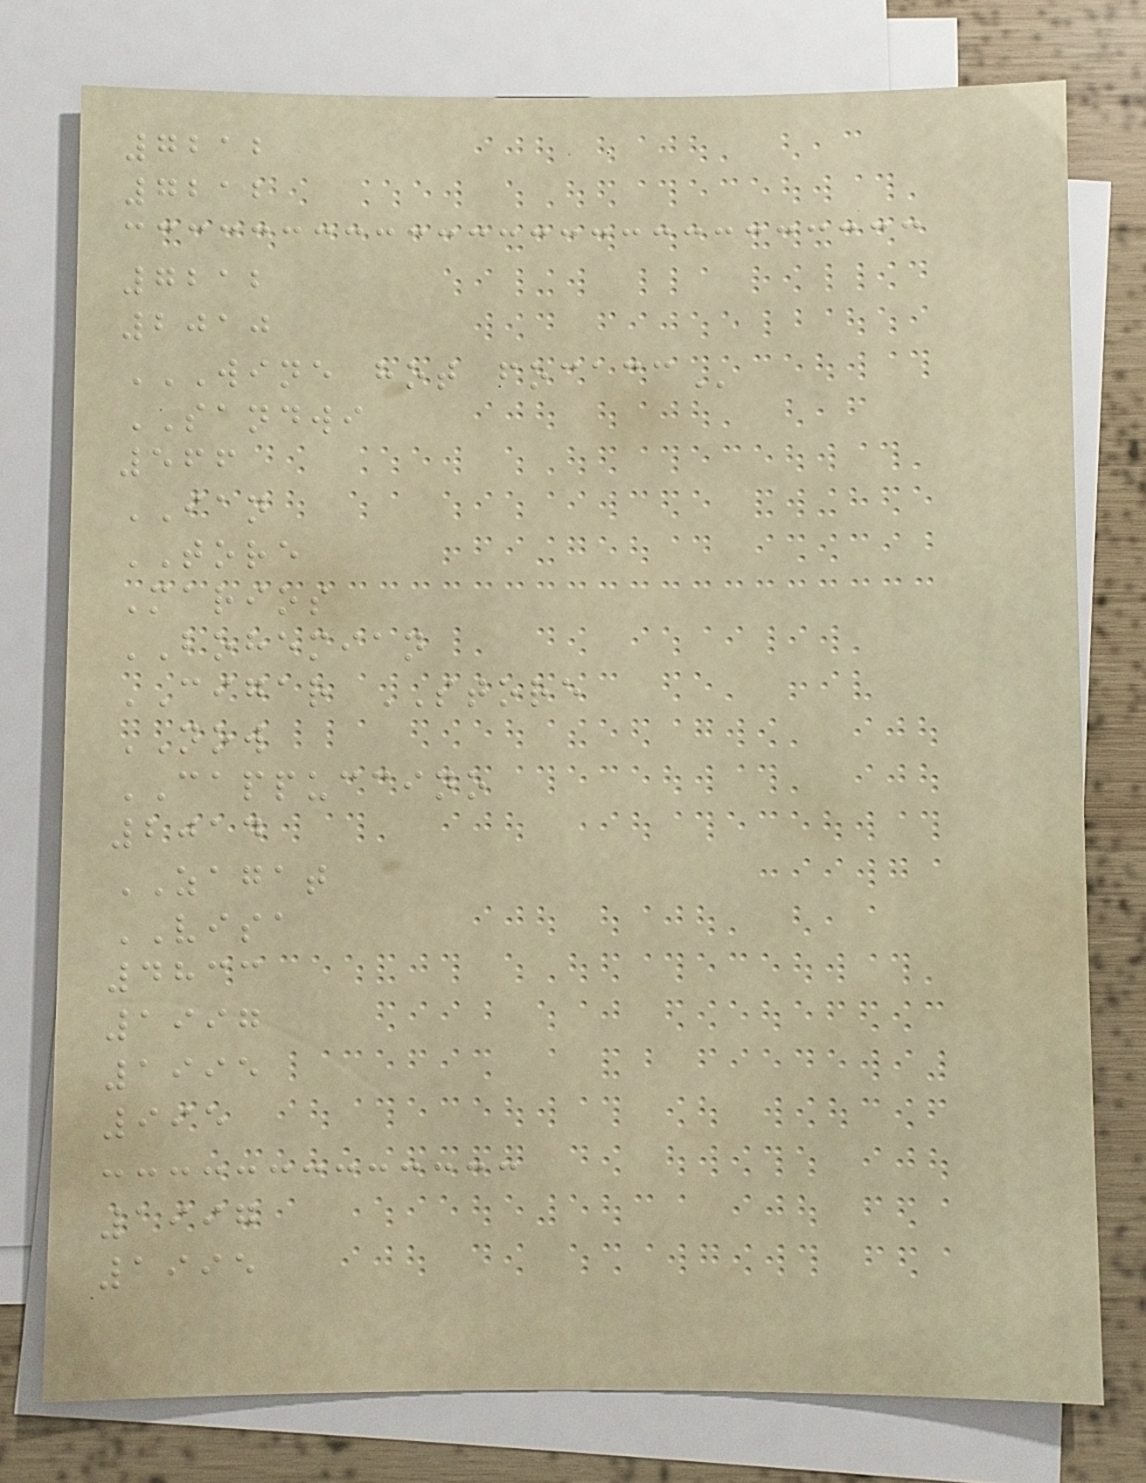7212
7212
7212
2010
WINE HOT FOCACC
SANDWI
566
IAN
TORE
Marios
BOHEMIAN
CIGAR STORE
NOW
CAPPUCCINO
2014
ZAGAT
VISA
4833
1997
1995
995
1997
1995
